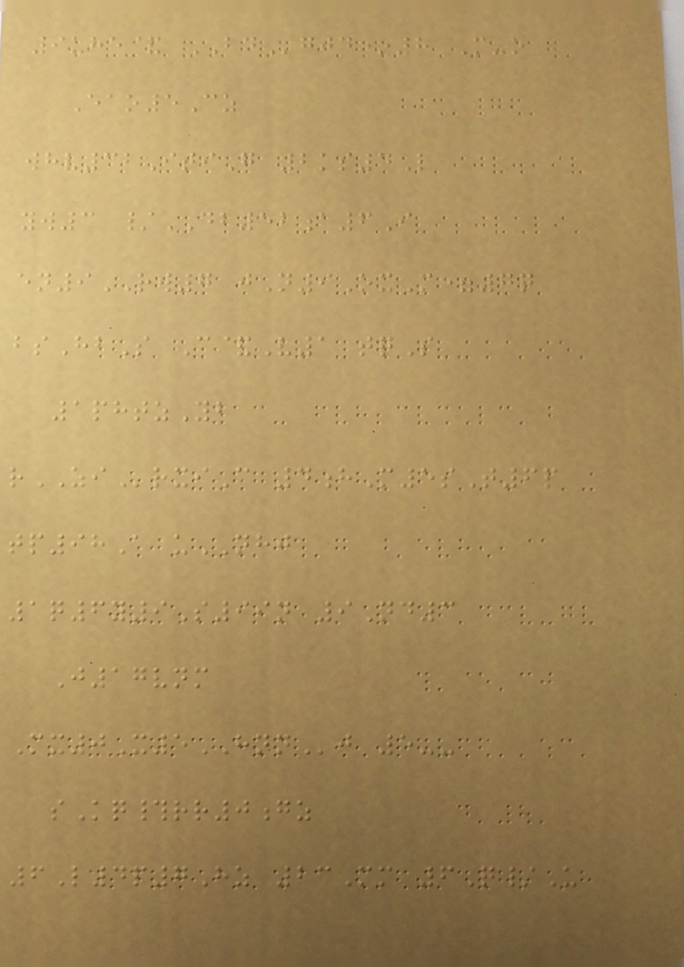9uhe& BDgjd*8 M-o
Eao5Cz
whv32ItiG 2ks4L
yw3 /DB52a6I
en9RW7 jN9OxM=7q
bsHbS C&V1 tqS
1phtzYb
rZIrxiC 4hM5sT6p
tp98A uNHJ
1q6y9S99n 9Nd3
J17vnm
Mx0X5HNNj 5--
sKq#rr0gz
6L4p7Hz 23Mm 6Q/U
